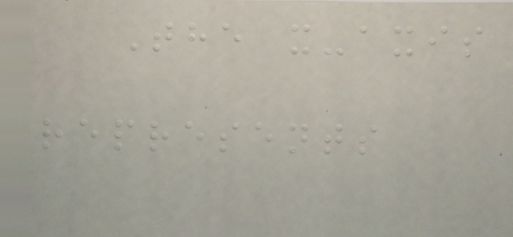The x-axis
represents
